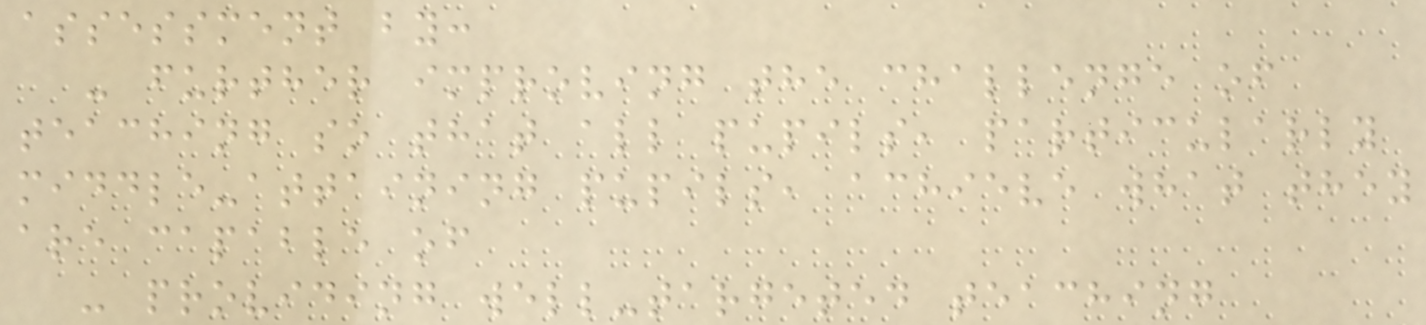assessment by:
- further improving the challenge of
teaching so that all pupils, particularly
middle-attaining pupils, achieve what they
are capable of
- providing well-targeted teaching
